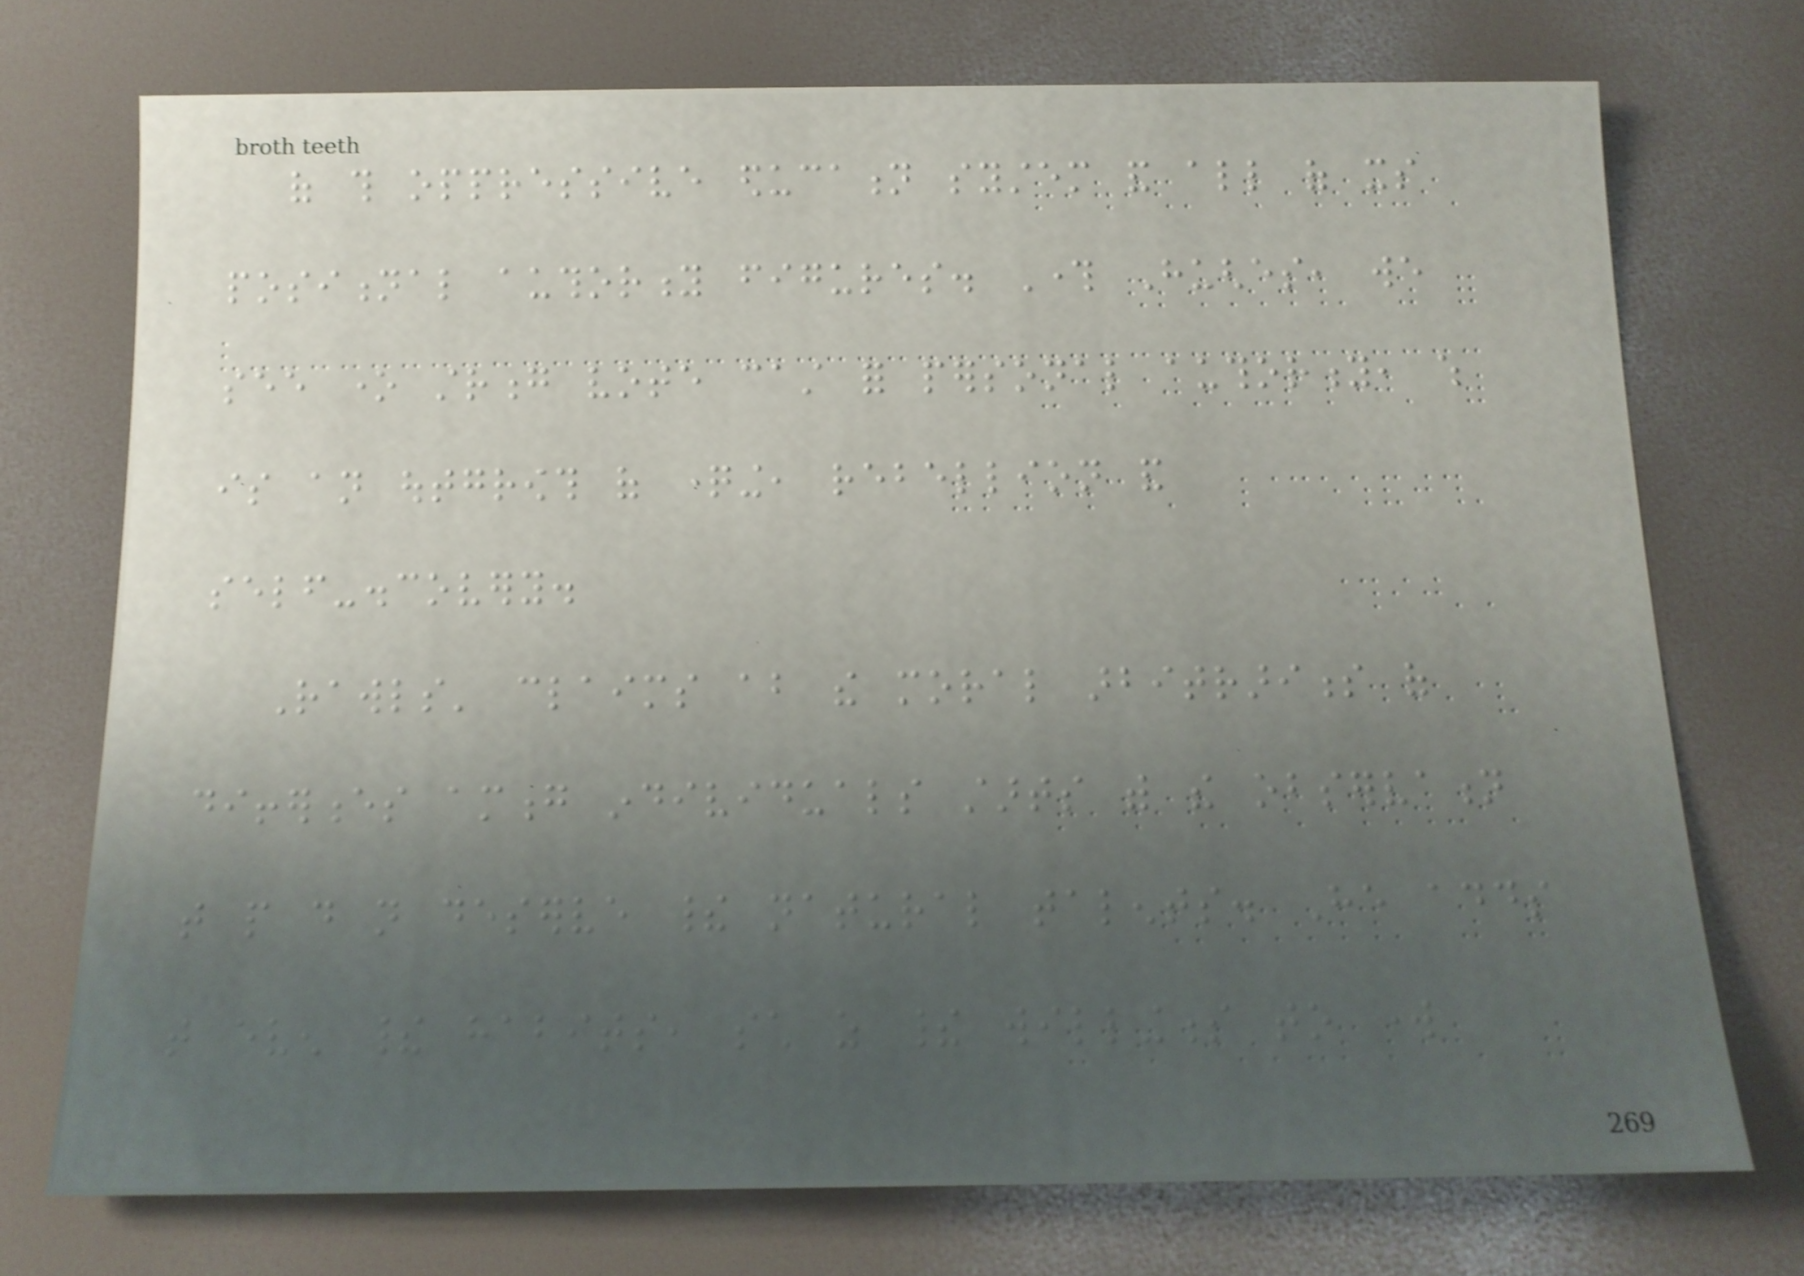of this oppressive education system and all of its
positional authority figures. Through Hughes, we
see one strong vote cast for personal authority, which
is an outgrowth of questioning, rebellion and
self-discovery.
Rawls' claims about the moral arbitrariness of
differences among individuals starts with the observation
that people do not deserve their natural talents. He adds
that even their habits, such as their willingness to work
